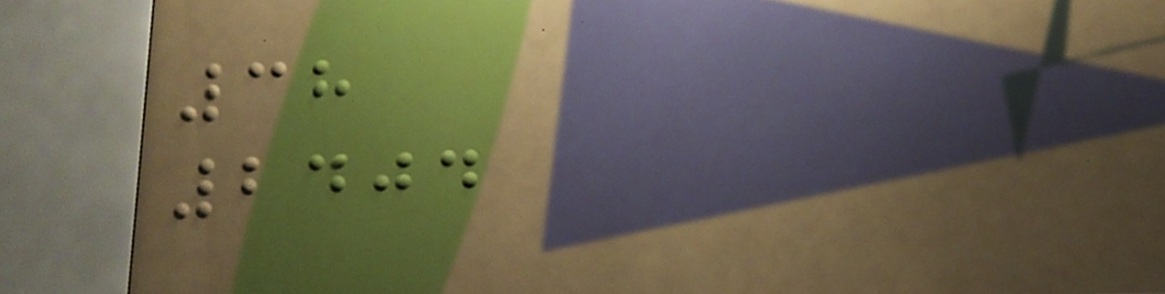38
2404
